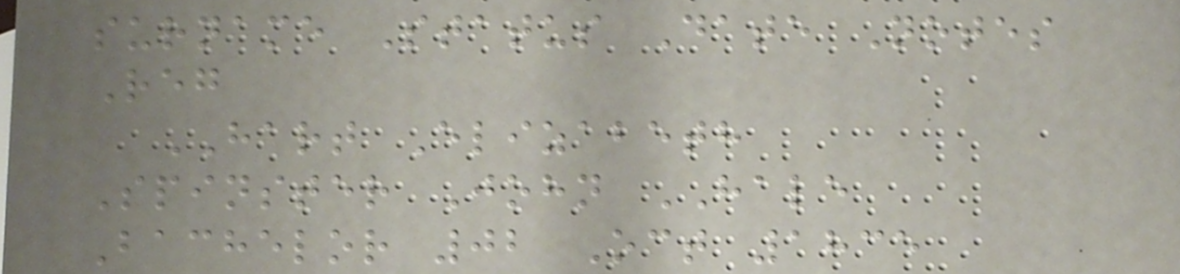surname Status Date Notes
Reg
HART Elizabeth
Spinster John HALE
Bachelor 02 Oct 1835
